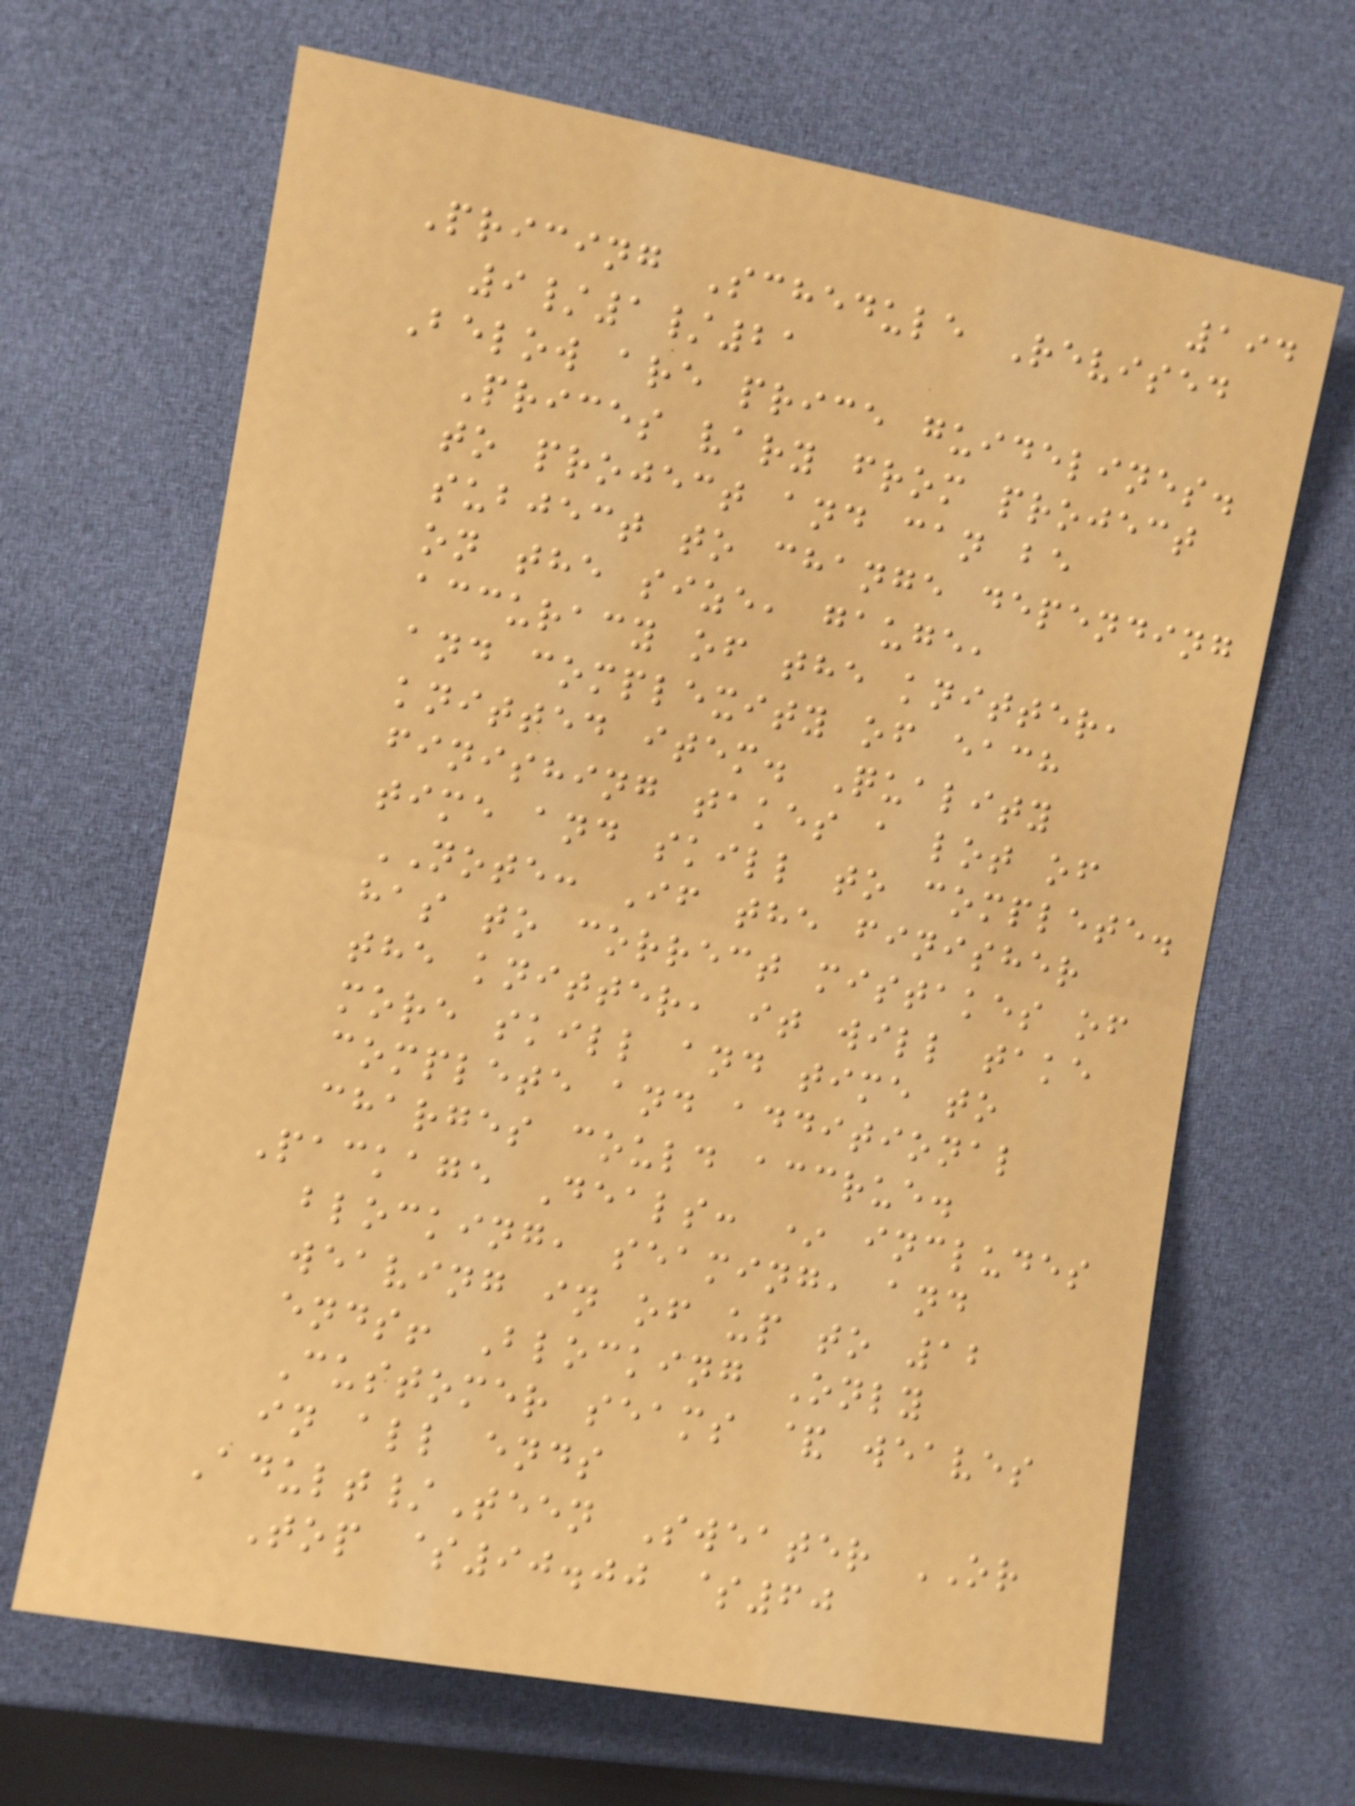194
Pricing Schedule Revised
9/1/21
Below are price guidelines.
Prices vary from project
to project and can be
subject to change depending
on the size, gauge,
accuracy of the knitter,
and complexity of each
knitted item. Quality
finishing takes a lot of
time and skill to complete.
NOTE: If the finisher
has to correct mistakes of
the knitter, it will take
more skill and time to
complete and additional
charges could accrue.
Package Deals: * includes
blocking, seaming, and
weaving in of up to 12
ends! Blocking Only
Customer seams & weaves
in all ends
Adult/Teen Sweater OR
Top $90.00 $60
